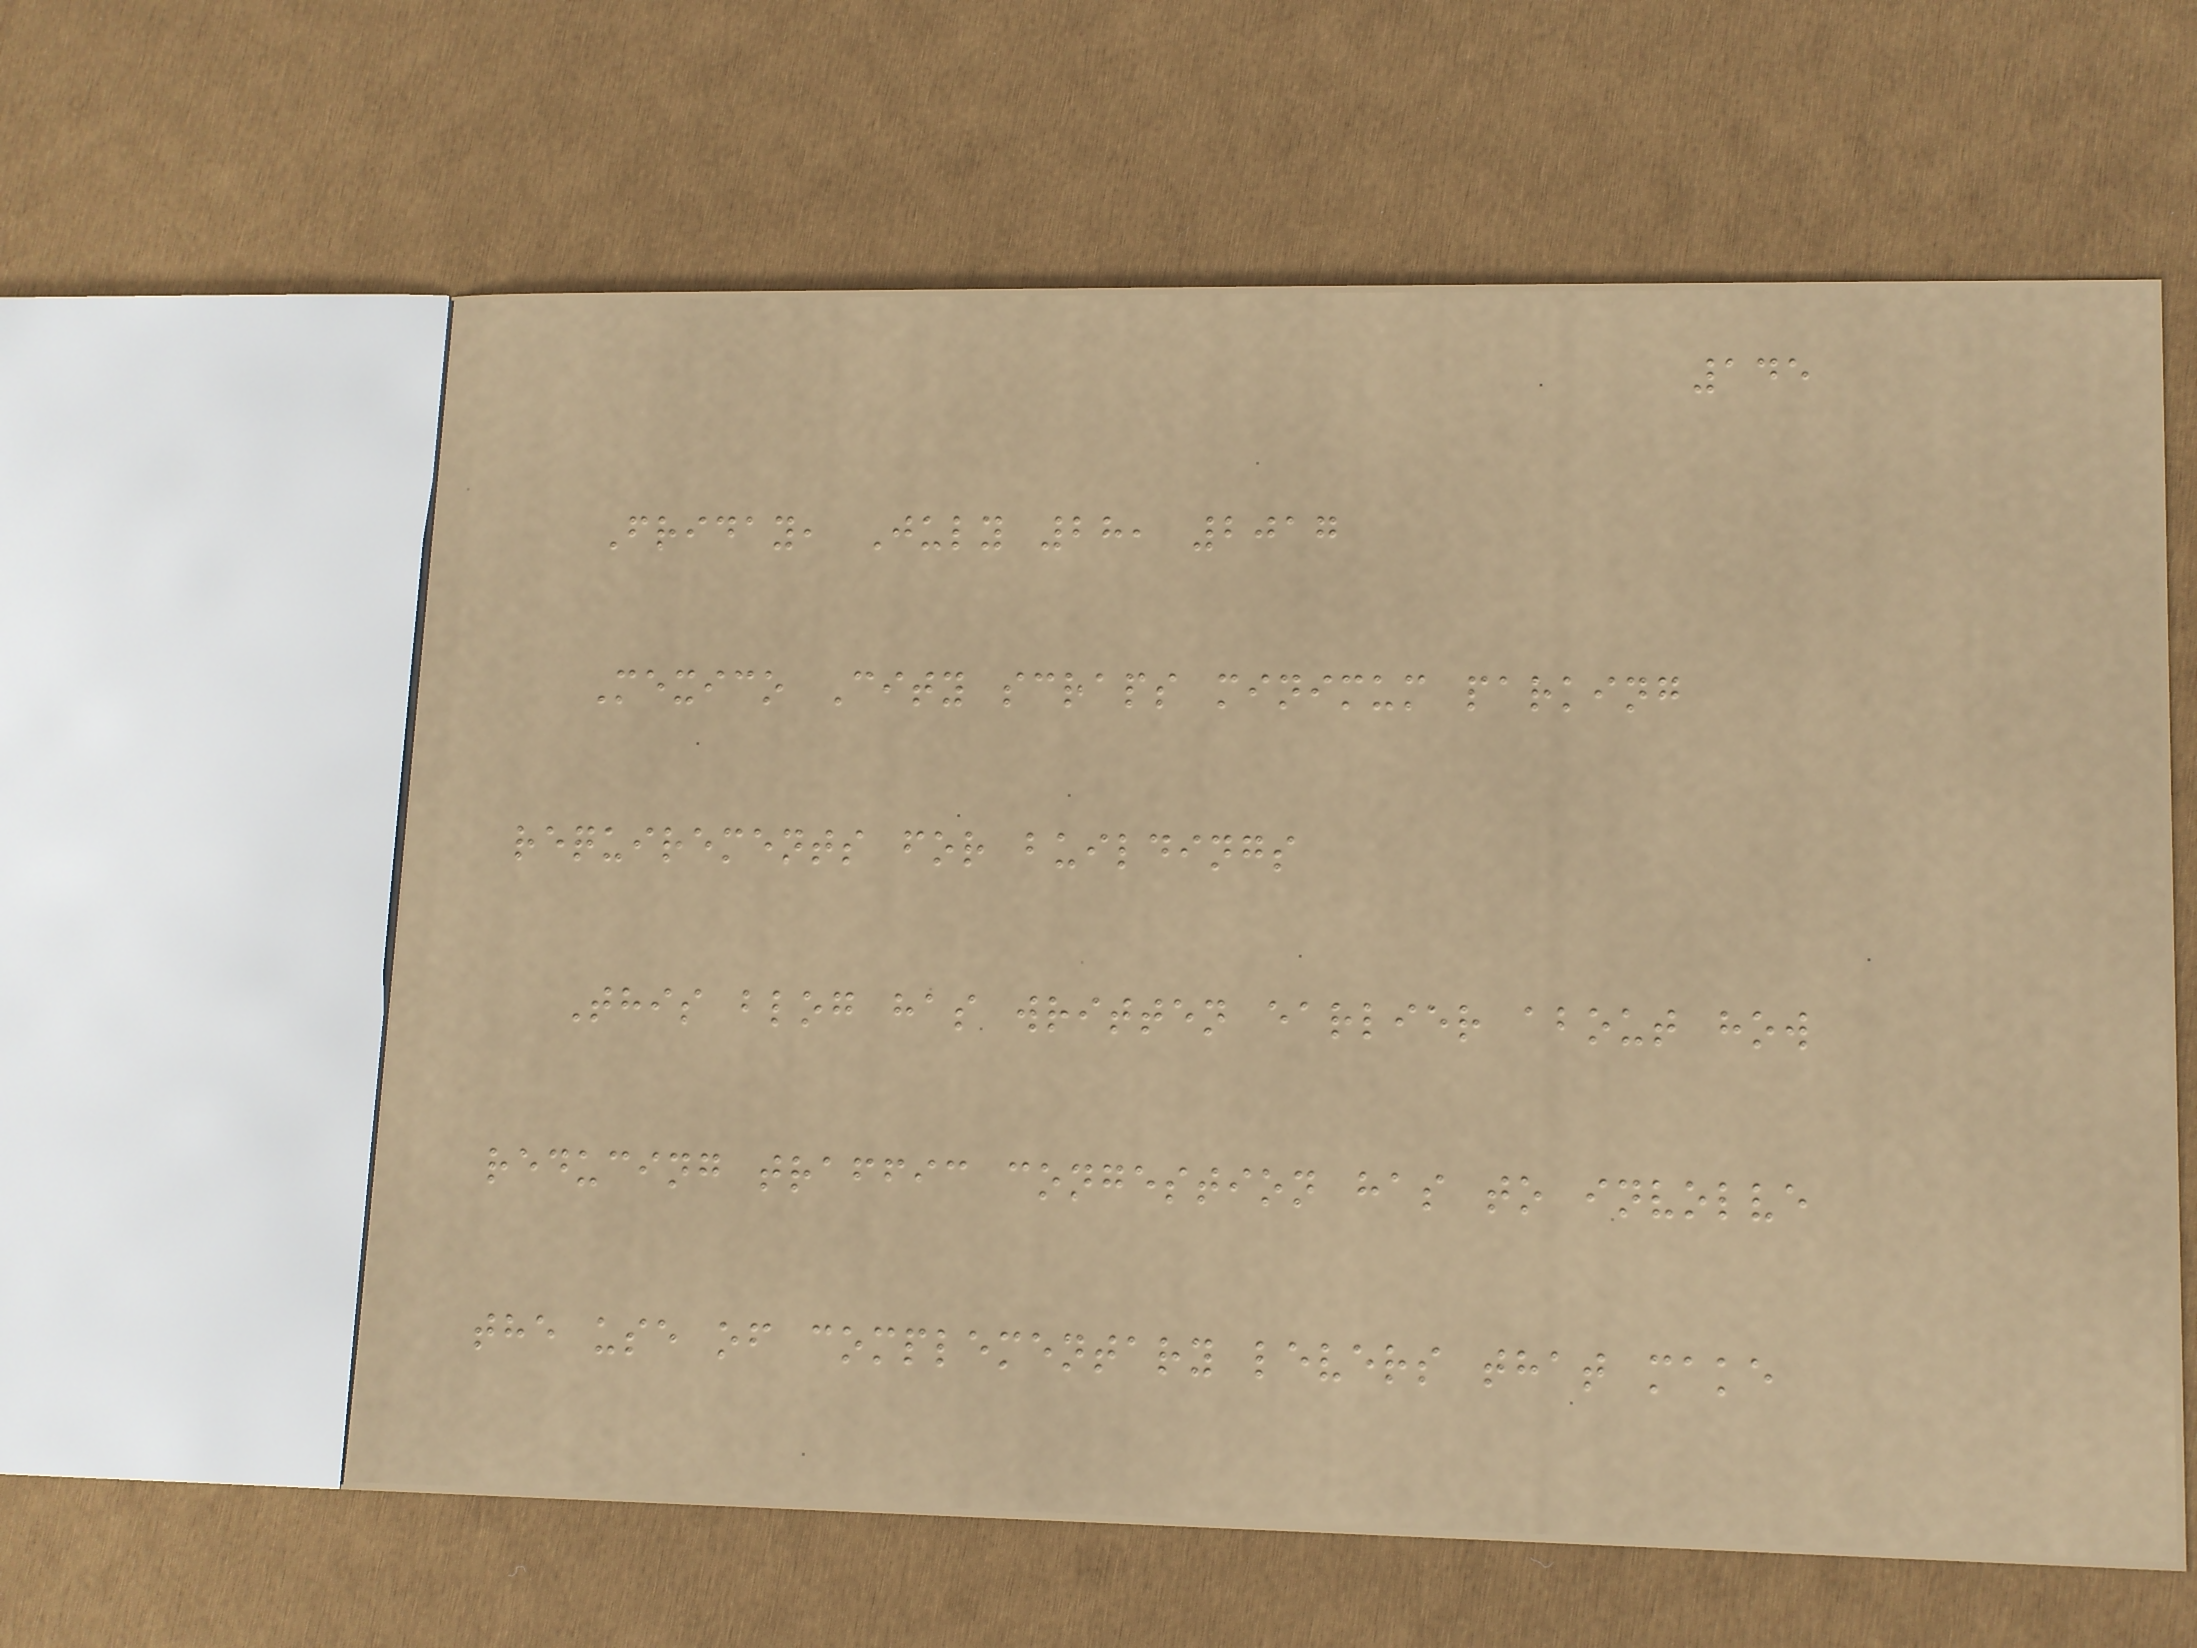145
Friday, July 28, 2017
Mexico City scraps minimum parking
requirements for buildings
This blog has written earlier about how
reducing traffic congestion has to involve
the use of complementary levers that make
